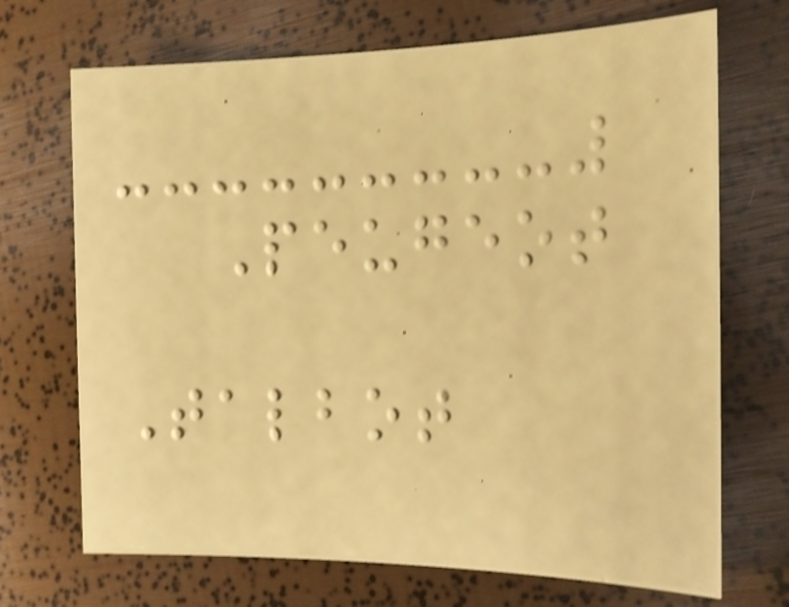Peugeot
Talbot
